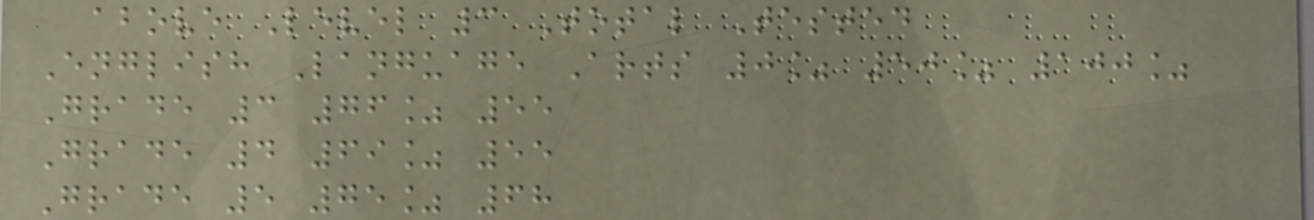above Level 3 Total Tested
English Language Arts 0% 50% 100%
Grade 3 76% 55
Grade 4 69% 55
Grade 5 75% 68
